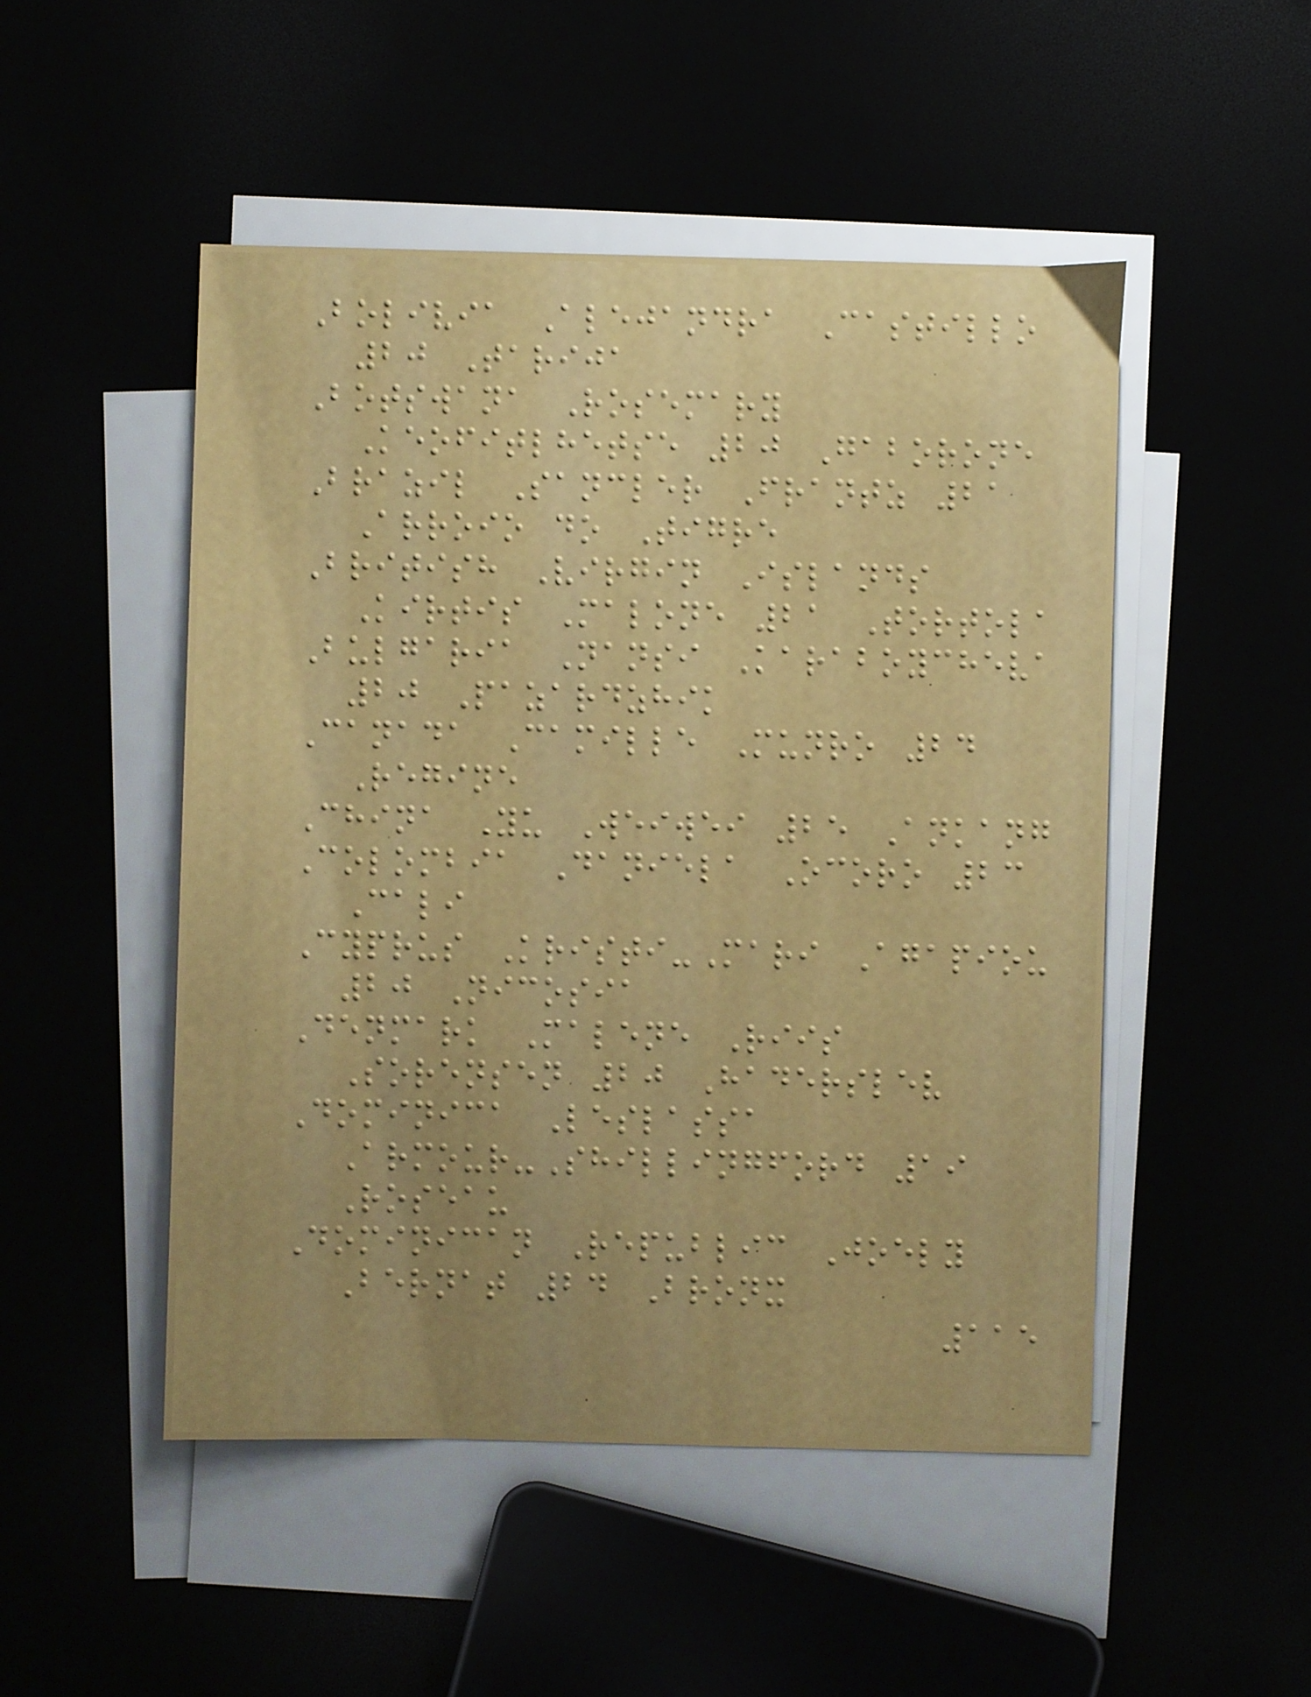Bolivia Alejandra Castillo
20 Tarija
Botswana Rosemary
Keofitlhetse 20 Gaborone
Brazil Sancler Frantz 21
Arroio do Tigre
British Virgin Islands
Kirtis Malone 21 Tortola
Bulgaria Nansi Karaboycheva
20 Pazardzhik
Canada Camille Munro 24
Regine
China Yu Weiwei 25 Ankang
Colombia Daniela Ocoro 23
Cali
Cyprus Kristi-Mari Agapiou
20 Nicosia
Denmark Malene Riis
Sorensen 20 Haderslev
Dominica Leslassa
Armour-Shillingford 19
Roseau
Dominican Republic Joely
Bernat 24 Bronx
115
